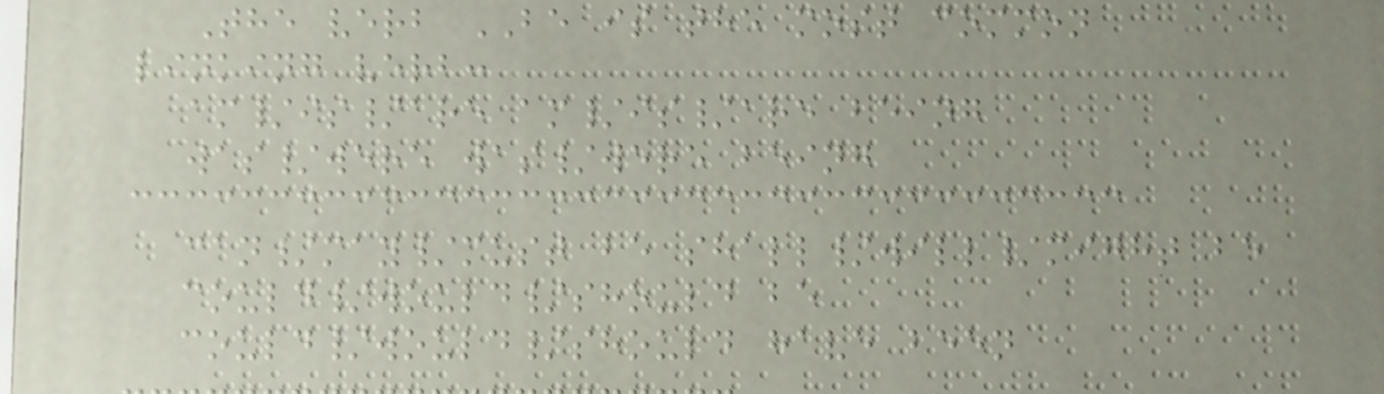The verb BE is the most common
linking verb:
am/is/are am/is/are being
was/were was/were being
can/may/must be shall/will/might be
could/would/should be
could/would/should have been
